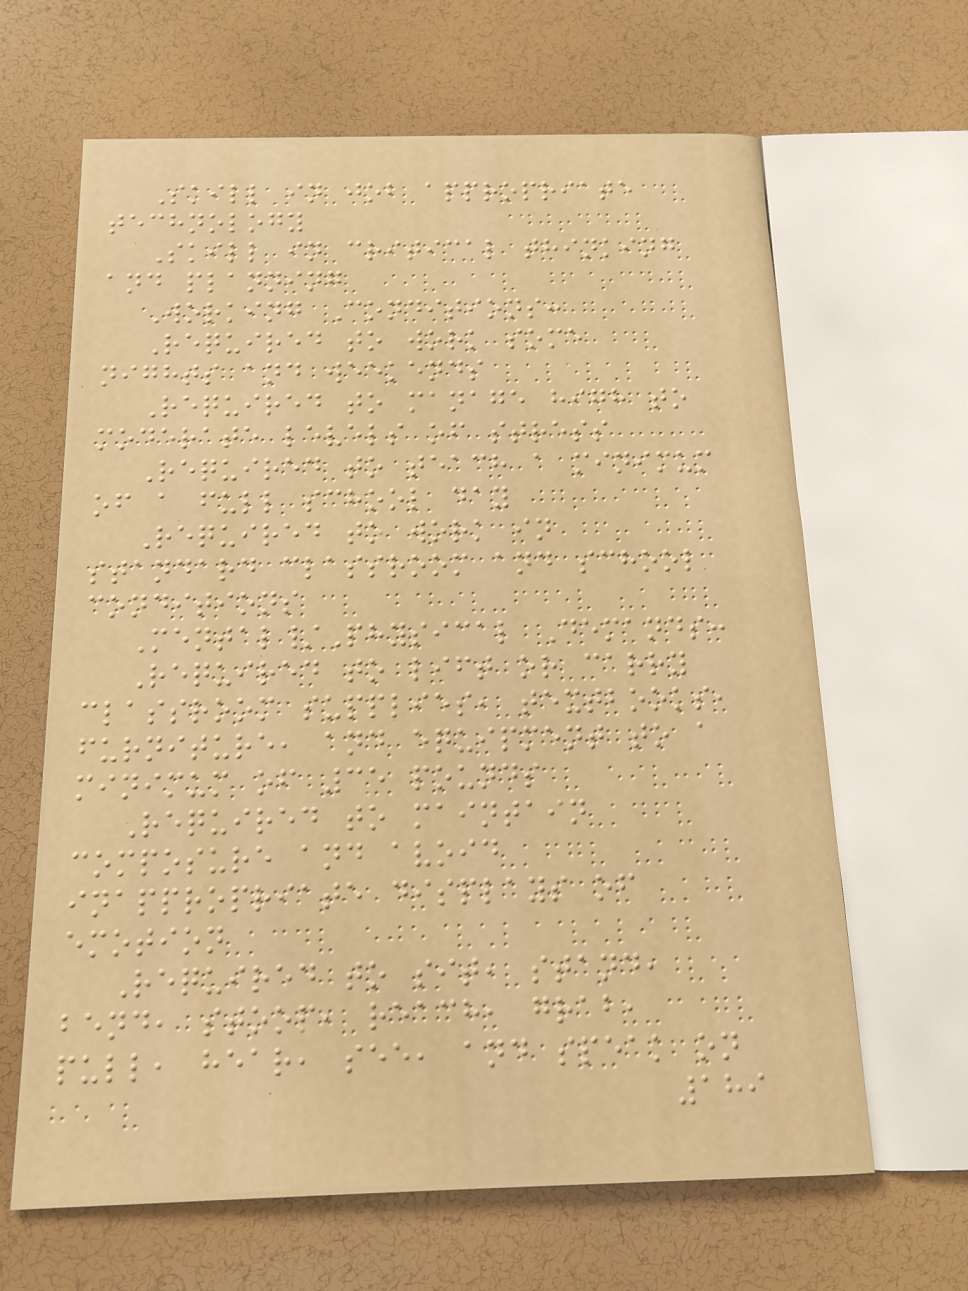Skill in job appropriate
technology
Skill in critical thinking
and planning
Working Conditions:
Required to work some
nights and weekends
Required to manage high to
moderate levels of stress
Required to teach a minimum
of a full school day
Required to work in
standard classroom and school
conditions
Mental/Physical Demands:
Required to lift or carry
classroom supplies, textbooks,
furniture, and equipment to a
minimum of 35 pounds
Required to maintain
composure and avoid
inappropriate displays of
emotion
Required to sit, stand,
bend, stoop, reach, grab,
pull, hear, see, and speak on
189
